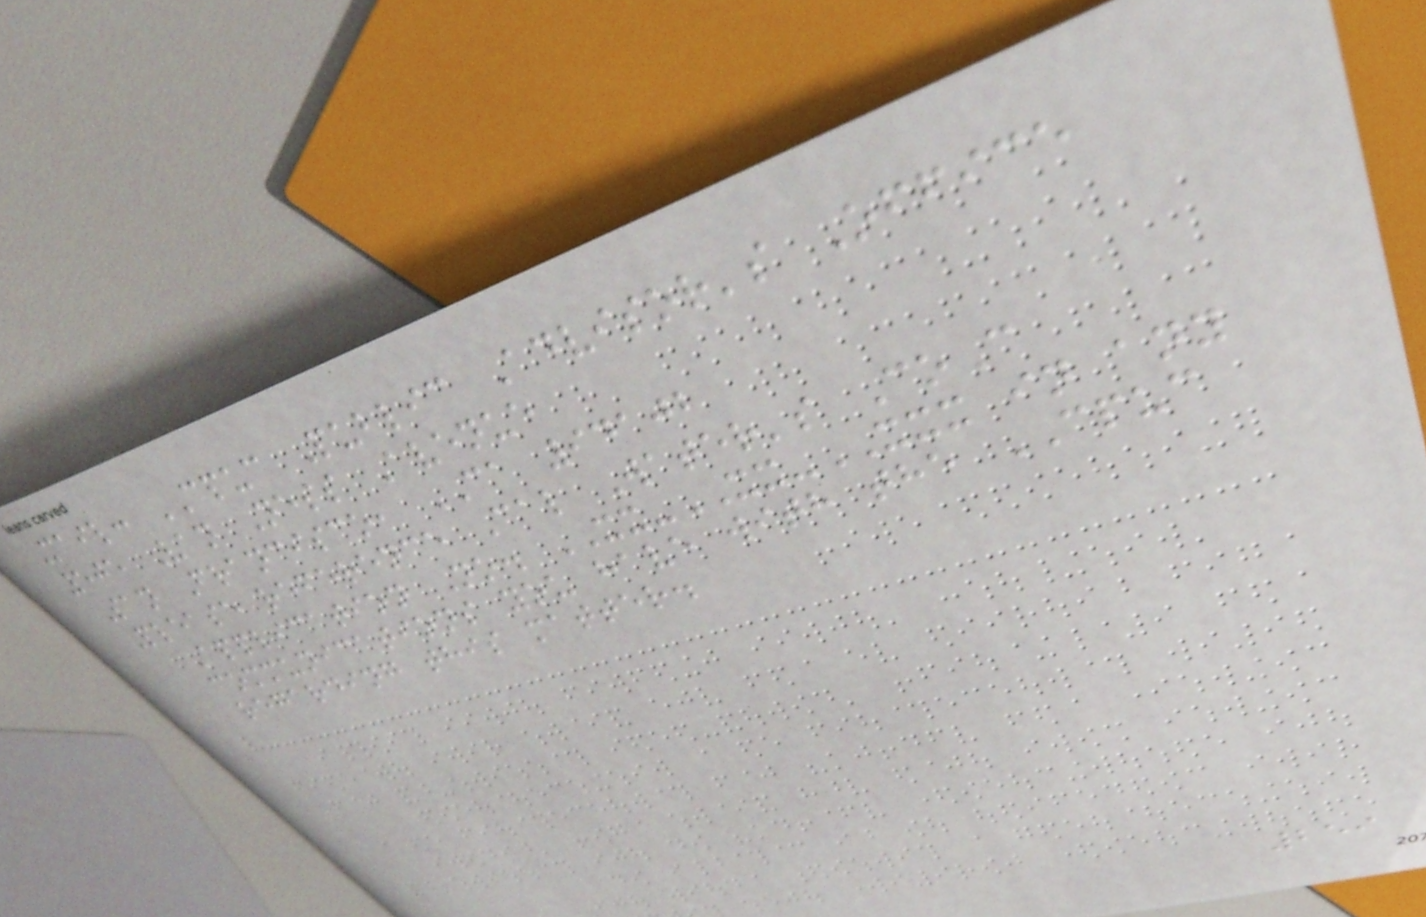Mail: CPUC Public Advisor's Office
505 Van Ness Avenue
San Francisco, CA 94102
Please reference Cal Water's CoC
Application No. XX-XX-XXX in any
communications you have with the CPUC
regarding this matter.
259
